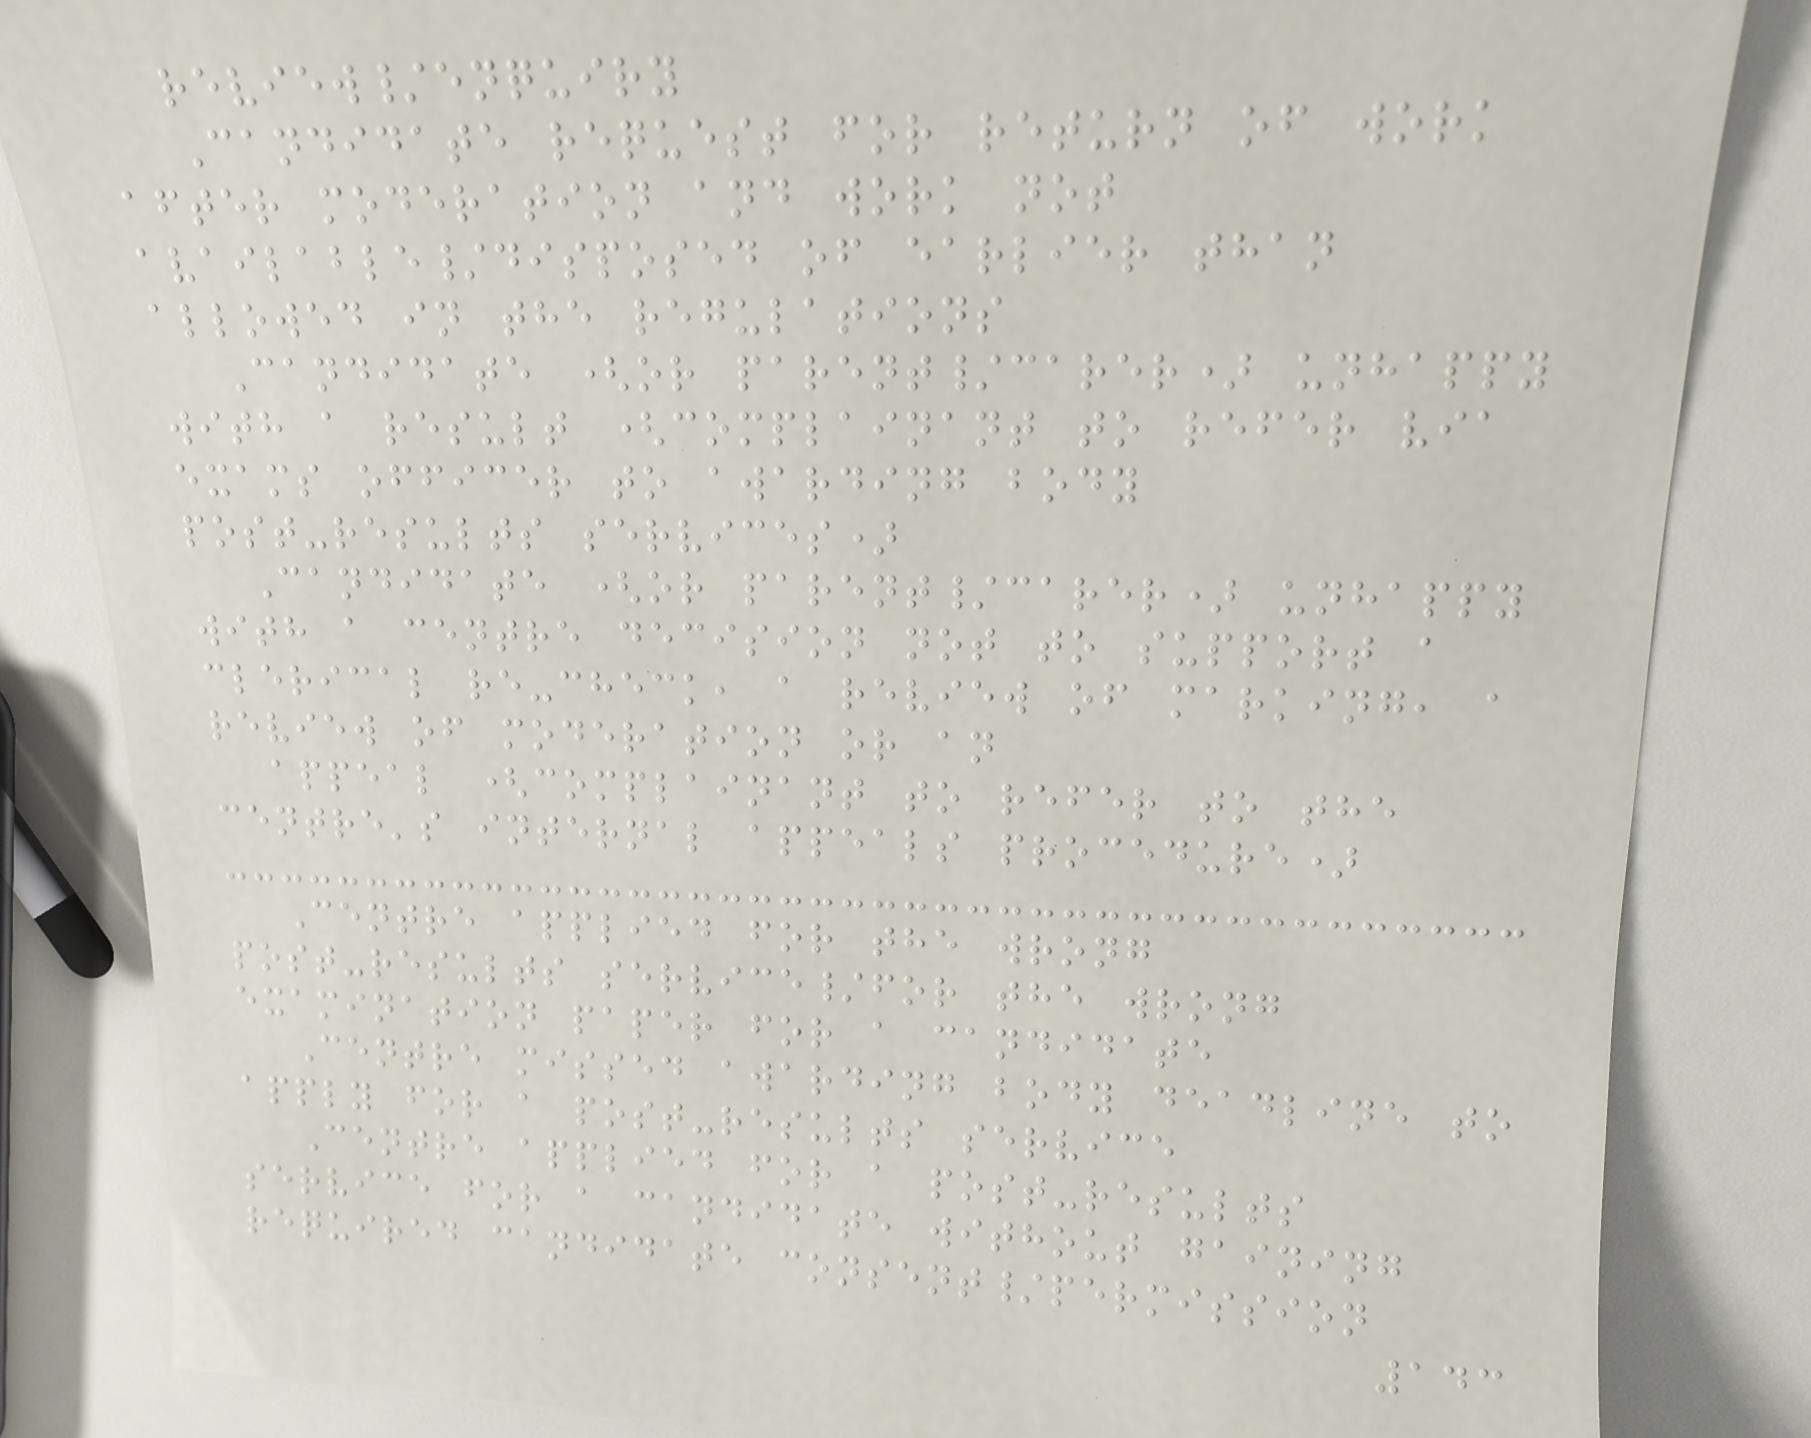review/enquiry
Candidate request for return of work
after moderation and work not
available/disposed of earlier than
allowed in the regulations
Candidate (or parent/carer) unhappy
with a result (complainant to refer via
exams officer to awarding body
post-results services)
Candidate (or parent/carer) unhappy
with a centre decision not to support a
clerical re-check, a review of marking, a
review of moderation or an
appeal (complainant to refer to the
centre's internal appeals procedure)
Centre applied for the wrong
post-results service/for the wrong
examination paper for a candidate
Centre missed awarding body deadline to
apply for a post-results service
Centre applied for a post-results
service for a candidate without gaining
required candidate consent/permission
143
